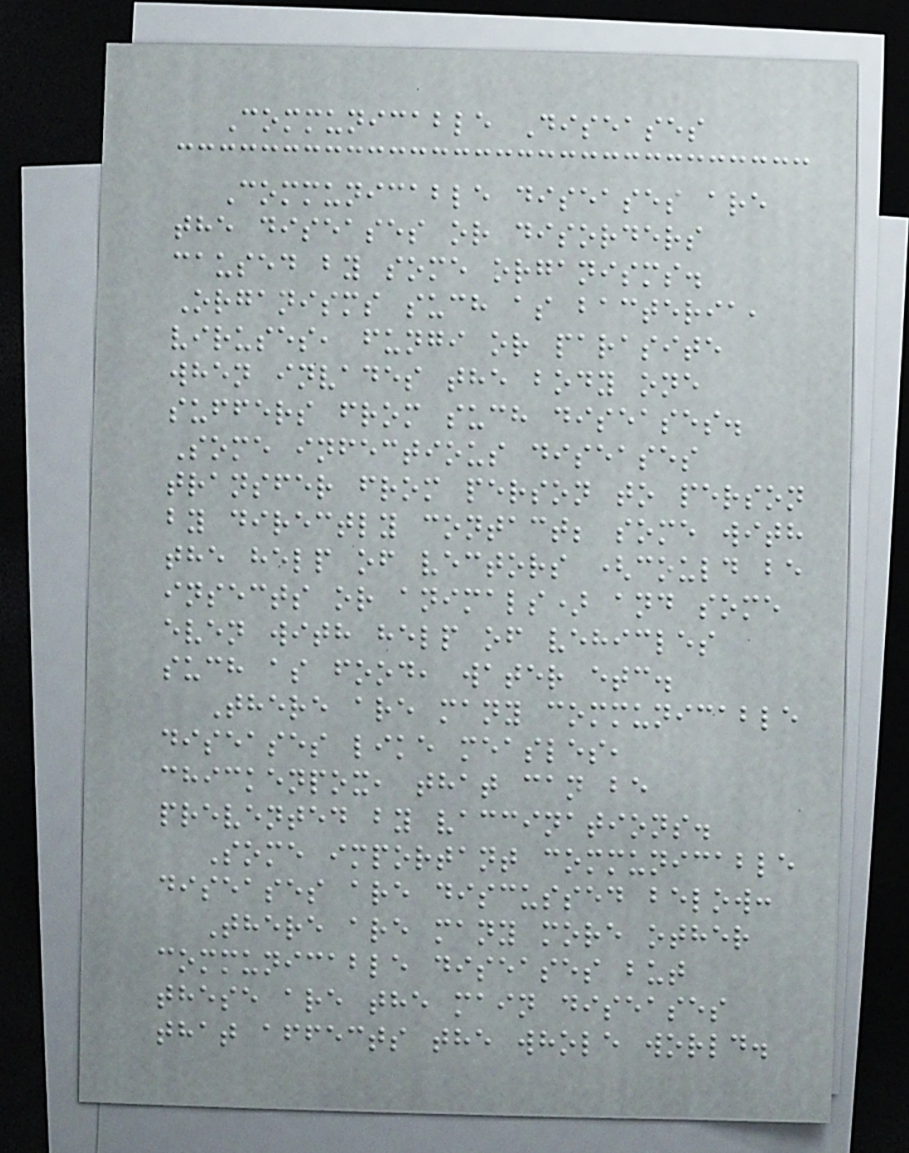Communicable Diseases
Communicable diseases are
the diseases or disorders
caused by some organisms.
Organisms such as bacteria,
viruses, fungi or parasite
when invades the body one
suffers from such diseases.
Some infectious diseases
transfer from person to person
by directly contact; some with
the help of vectors (could be
insects or animals) and some
even with help of vehicles
such as food, water etc.
There are many communicable
diseases like measles,
chickenpox, that can be
prevented by vaccinations.
Some important communicable
diseases are discussed below:
There are many more other
communicable diseases but
these are the main diseases
that affects the whole world.
